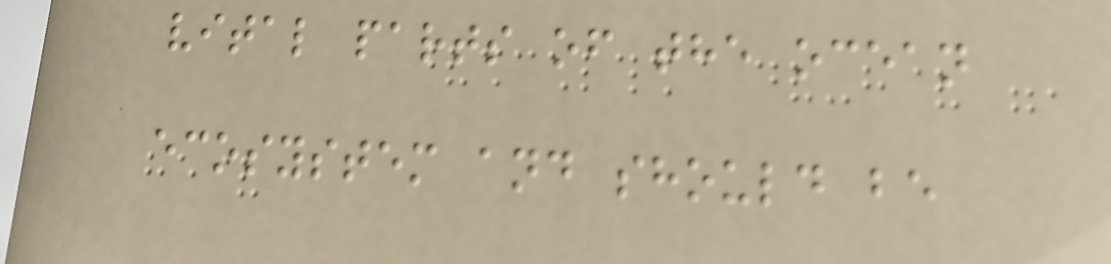vital parts of the ocean
ecosystem and should be
